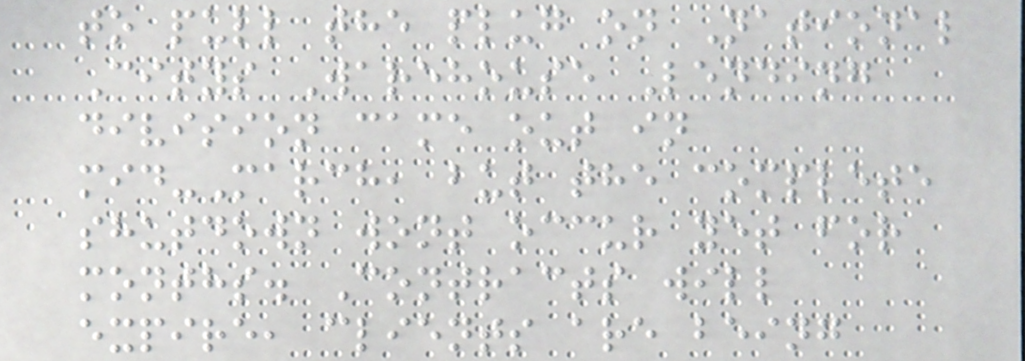to pull the plug on National
Citys Warehouse Lending
division came out in
mid-March, but the complete
shutdown wont occur yet for
months. Contracts will
expire, clients are being
